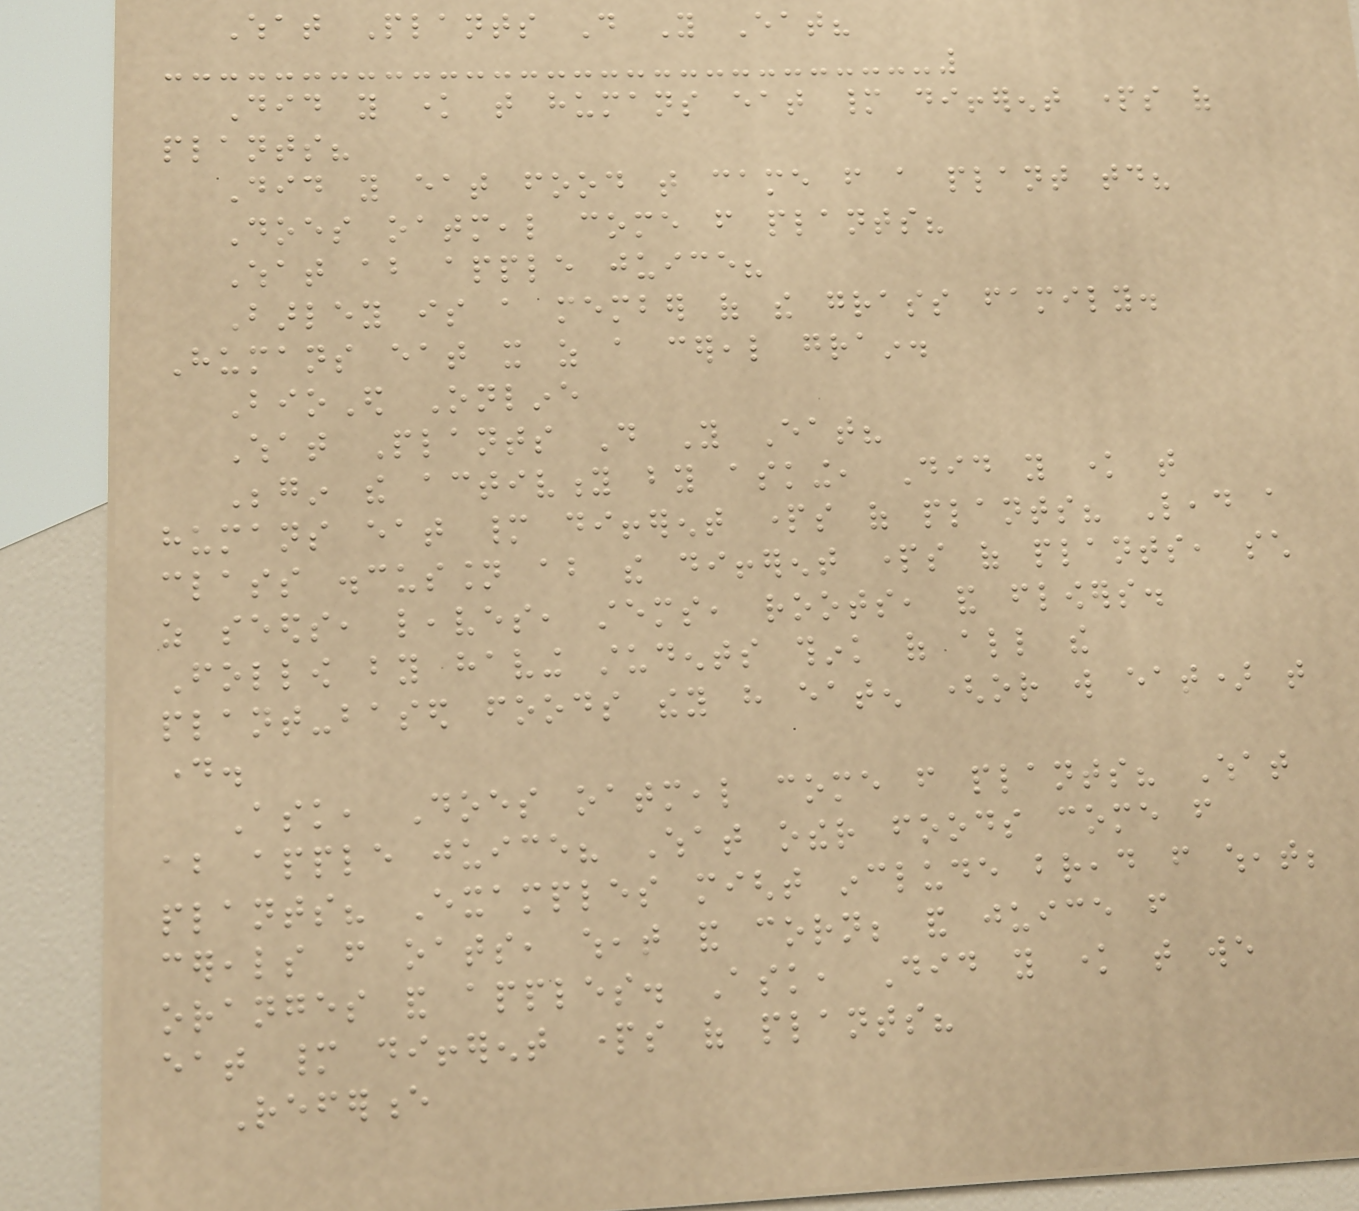What Plants Do You Eat?
Did you know that humans eat many different parts of
plants?
Did you eat food that came from a plant today?
Does oatmeal come from plants?
What about apple juice?
Barley is a member of the grass family.
Humans eat it as a cereal grain.
BioEd Online
What Plants Do You Eat?
Begin the activity by asking, Did you know that
humans eat many different parts of plants? Lead a
class discussion about the different parts of plants, such
as seeds, leaves, stems, roots, and flowers.
Follow by having students think of all the
plant-based foods they have eaten (or will eat) that
day.
Ask, Does oatmeal come from plants? What
about apple juice? What other foods come from
plants? Examples might include bread from wheat;
cereals from oats, wheat and corn; and juice from
oranges and apples. Ask, Did you know that we
eat many different parts of plants?
Reference
